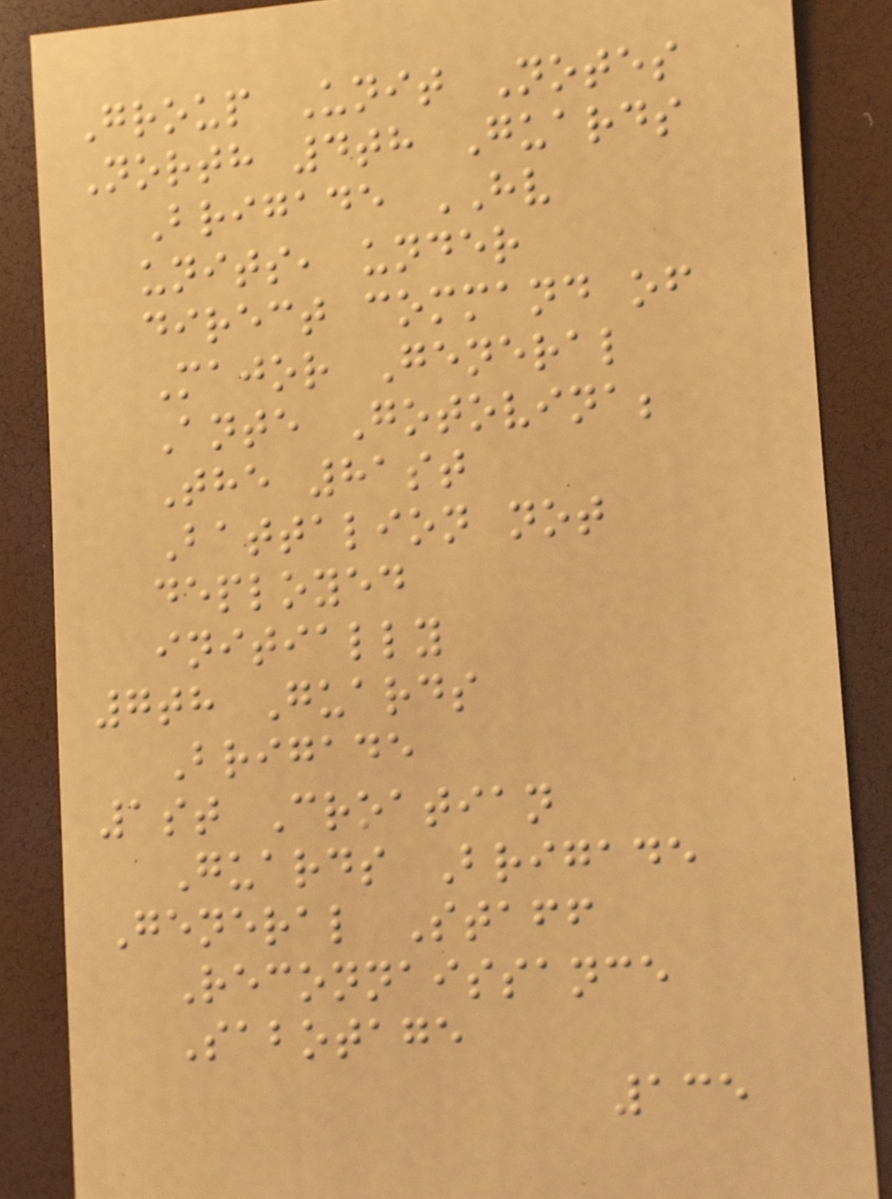Group Unit Notes
North 4th Guards
Brigade HV
units, under
direct command of
Major General
Ante Gotovina;
The 81st
Battalion not
deployed
initially
7th Guards
Brigade
1st Croatian
Guards Brigade
General Staff
Reconnaissance
Sabotage
135
